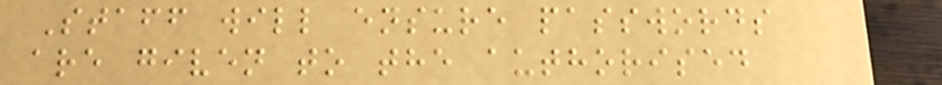Staff will ensure passwords
are given to the authorised
